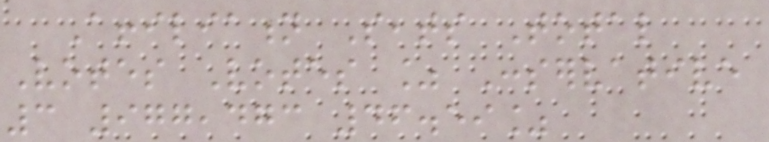Affiliation Seats Total
Votes Votes % Conservative
3 977,473 46.59%
